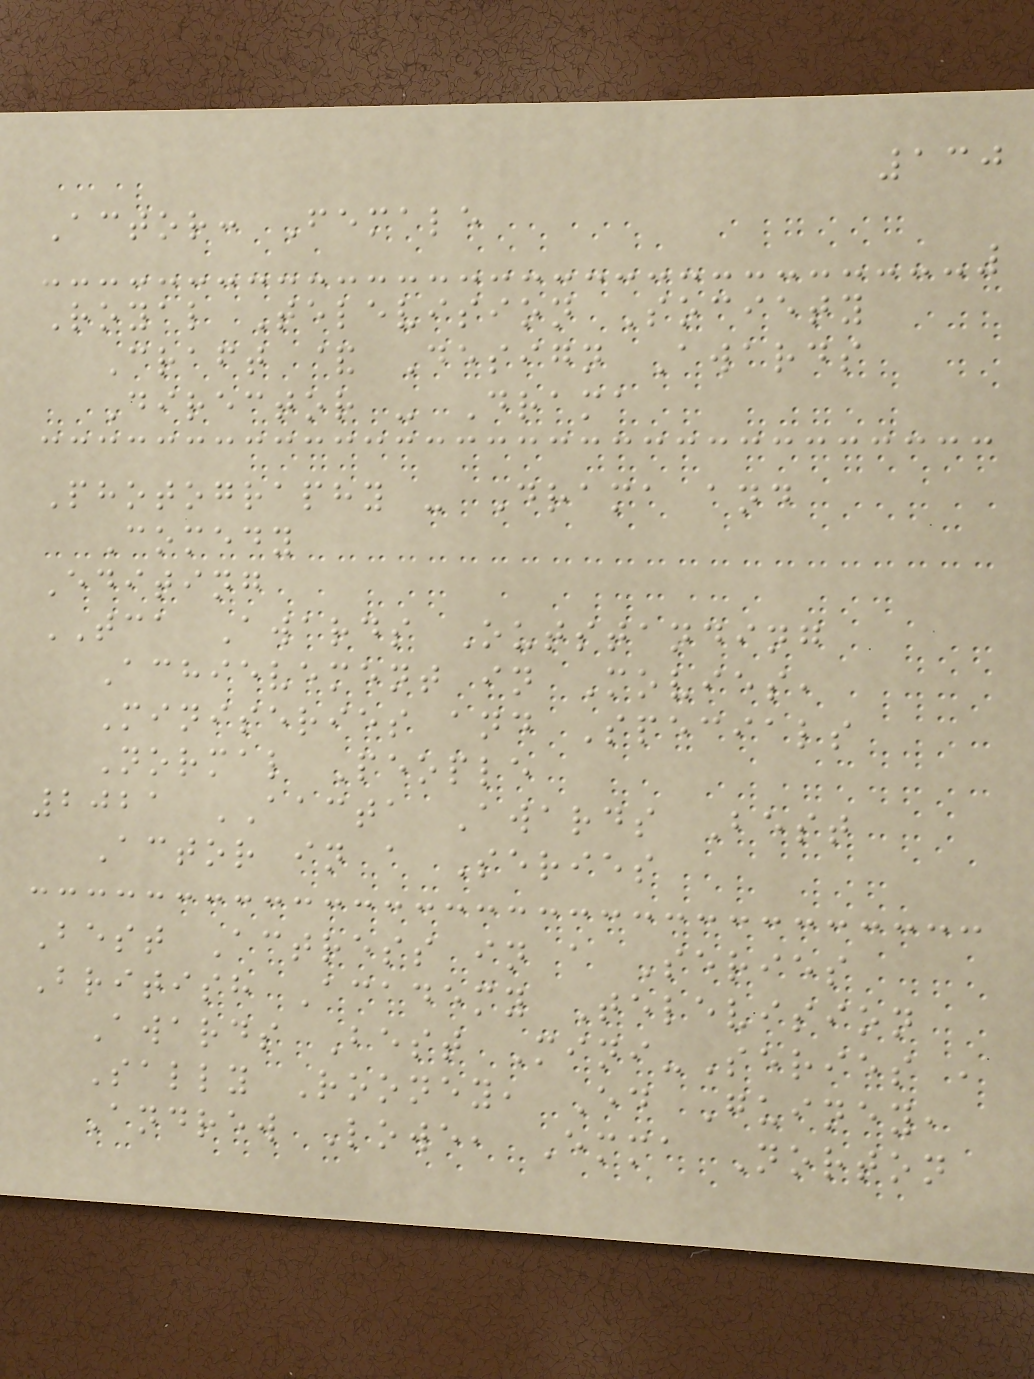130
Actor: Female
Royal Television Society
Craft & Design Awards
Director - Drama
Photography - Drama and
Comedy
Editing
TCA Awards Outstanding
Achievement in Movies,
Miniseries and Specials
Normal People
2021 AACTA Awards Best
Actor in a Series
Best Actress in a Series
British Academy Television
Awards Best Mini-Series ,
Sally Rooney, Ed Guiney,
Andrew Lowe, Emma Norton
